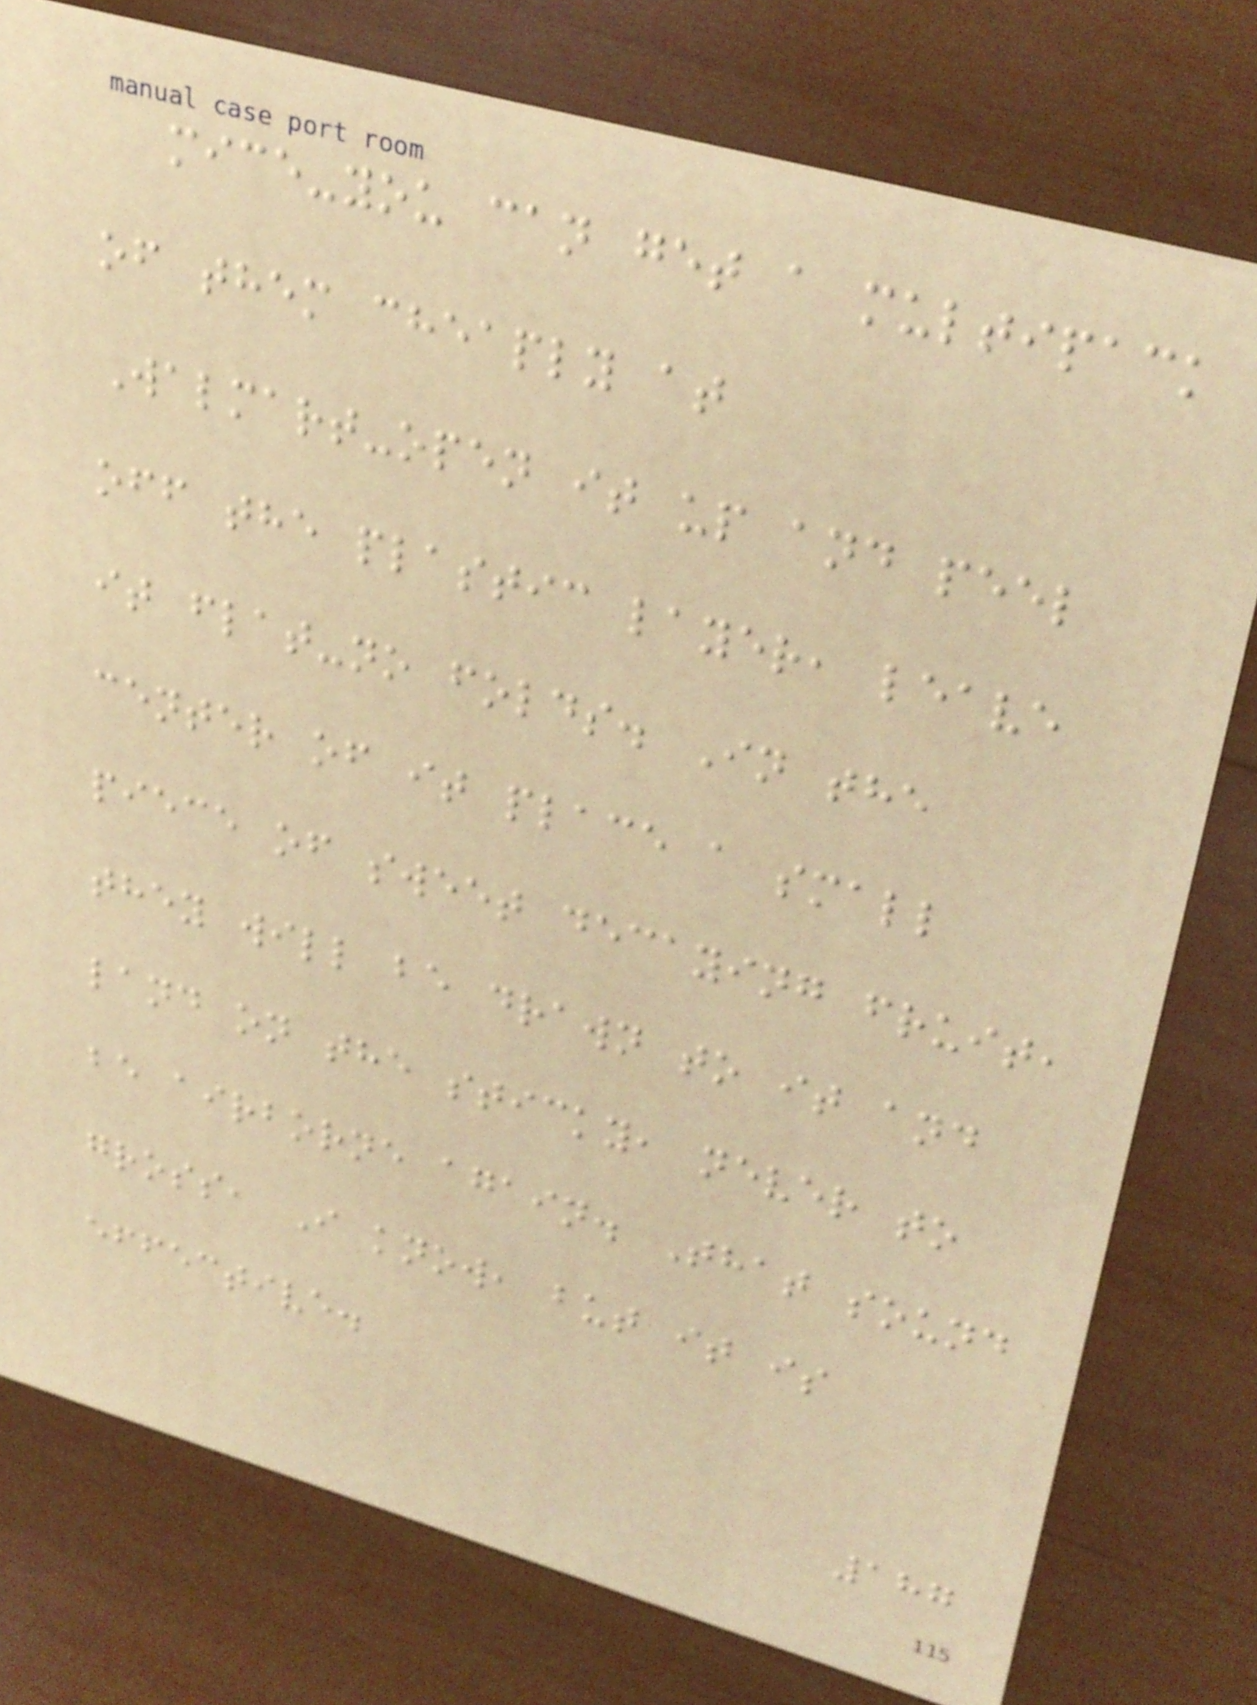mice-you can get a multipack
of them cheaply at
Walmart-open it up and peel
off the plastic layer, leave
it flat-no folds. In the
center of it place a small
piece of sweet decaying fruit,
they will be drawn to it and
land on the sticky, never to
be airborne again. That sound
gross, I know, but it is
effective.
187
